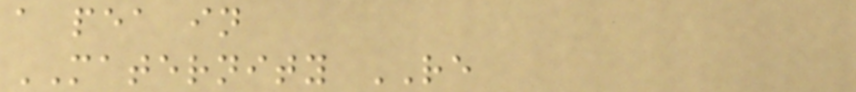a pea in
MATERNITY RE
